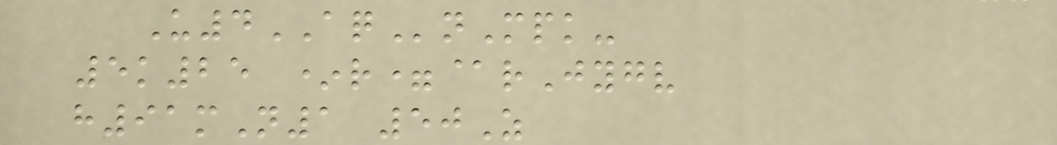U4AQnMpk-
5k25 *r=@rJygv
h91mN1 50Z
